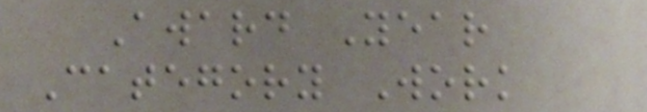Award Year
Category Work
